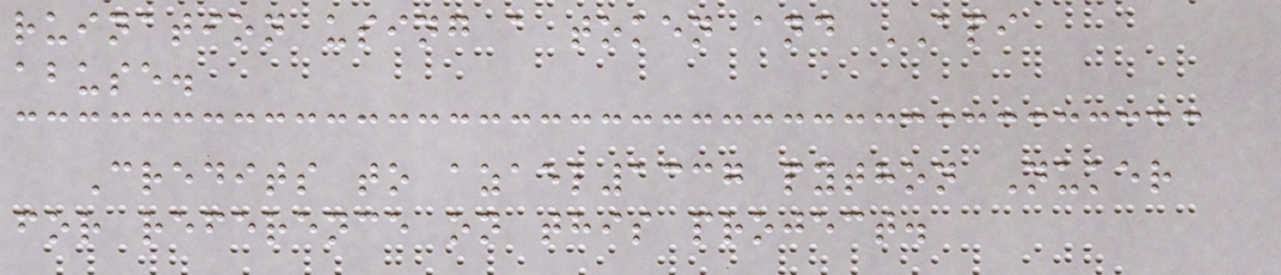ruination using a token and API
abuse.
Credits to azael1337 python Nuker
for reference on this project.
